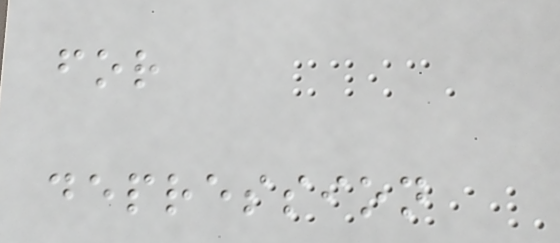for
depression
